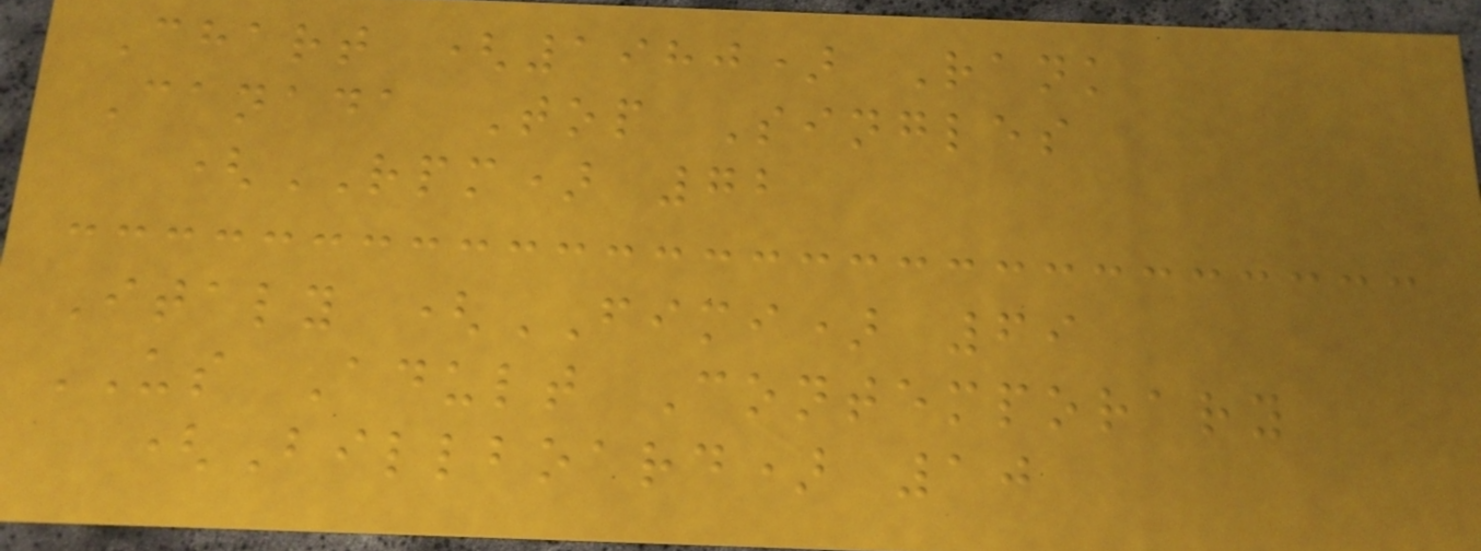Chart (1980) Rank
Canada Top Singles
(RPM) 72
Italy (FIMI) 69
US Adult Contemporary
(Billboard) 10
